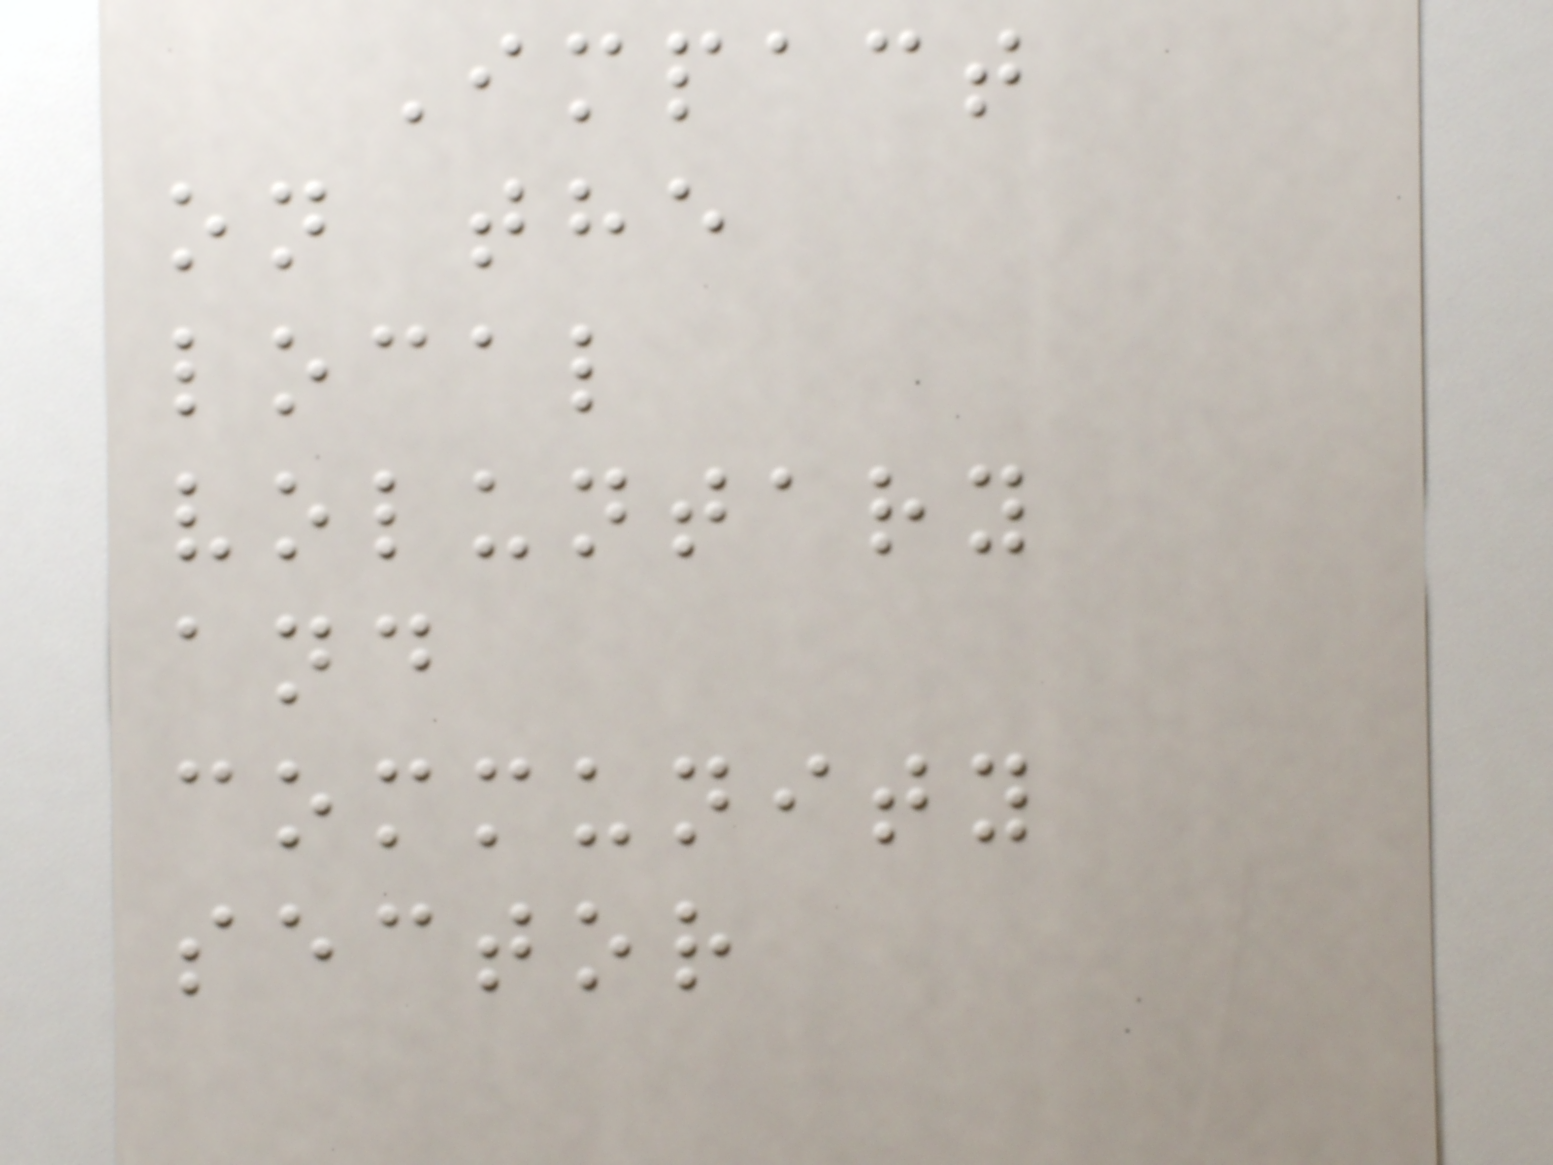Impact
on the
local
voluntary
and
community
sector
